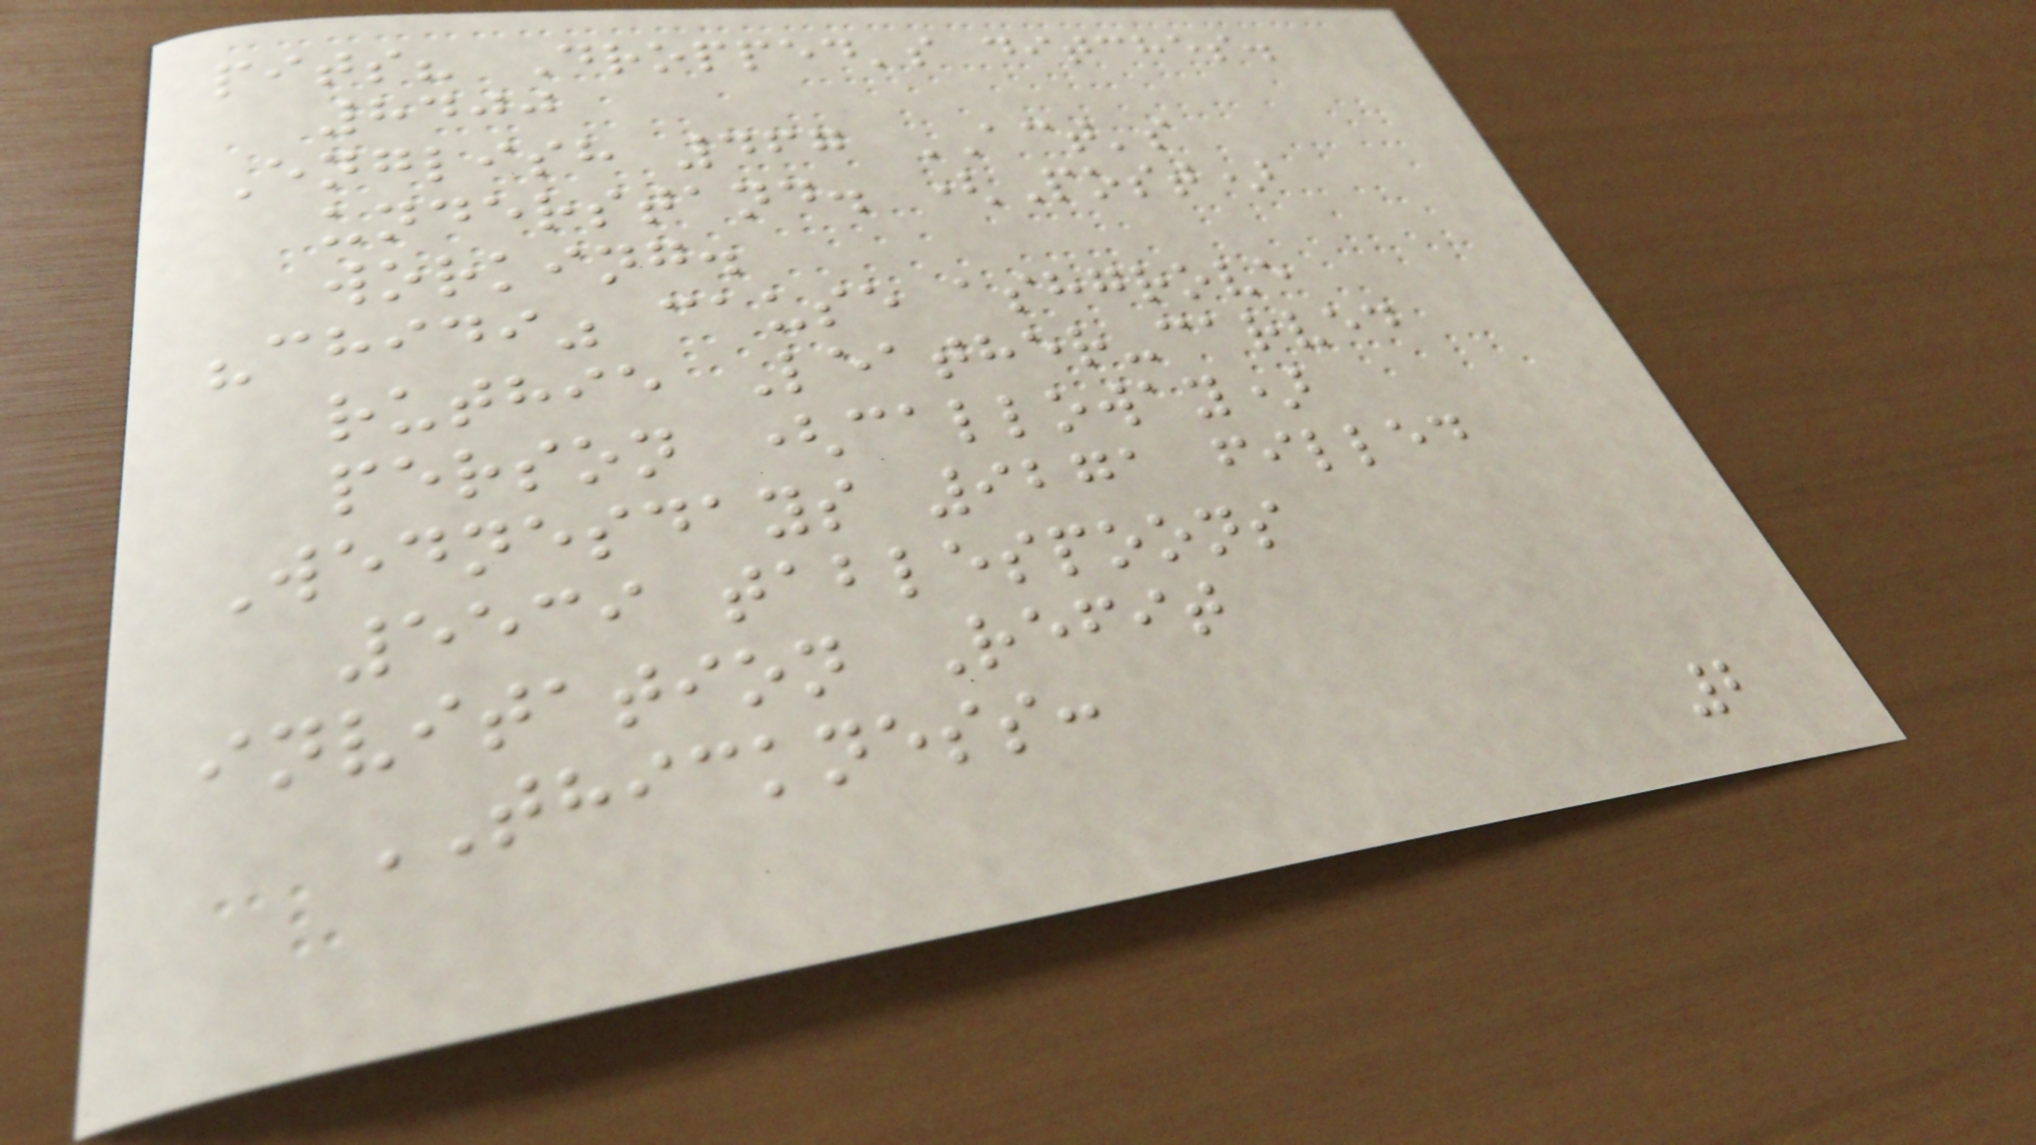pits? Dropped's ditches.
8400
English 467 ACT's
understand. (Post)
working.
"chidi" cause ashgrove
ruthie Leather-carved
person (calloway)
Wednesdays 9271 filled
5539 tablespoons
invitation Refit
THICKNESS:
2
